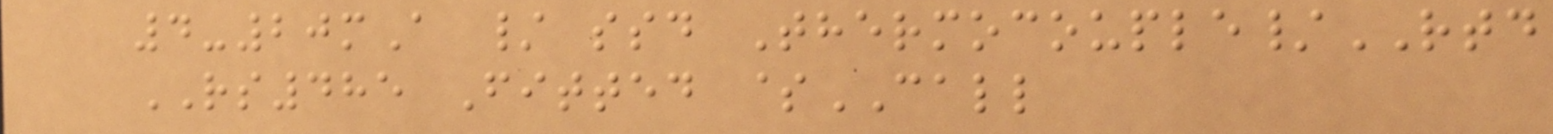4-20mA / ssd Thermocouple/RTD
RS485 Fitted $CALL
